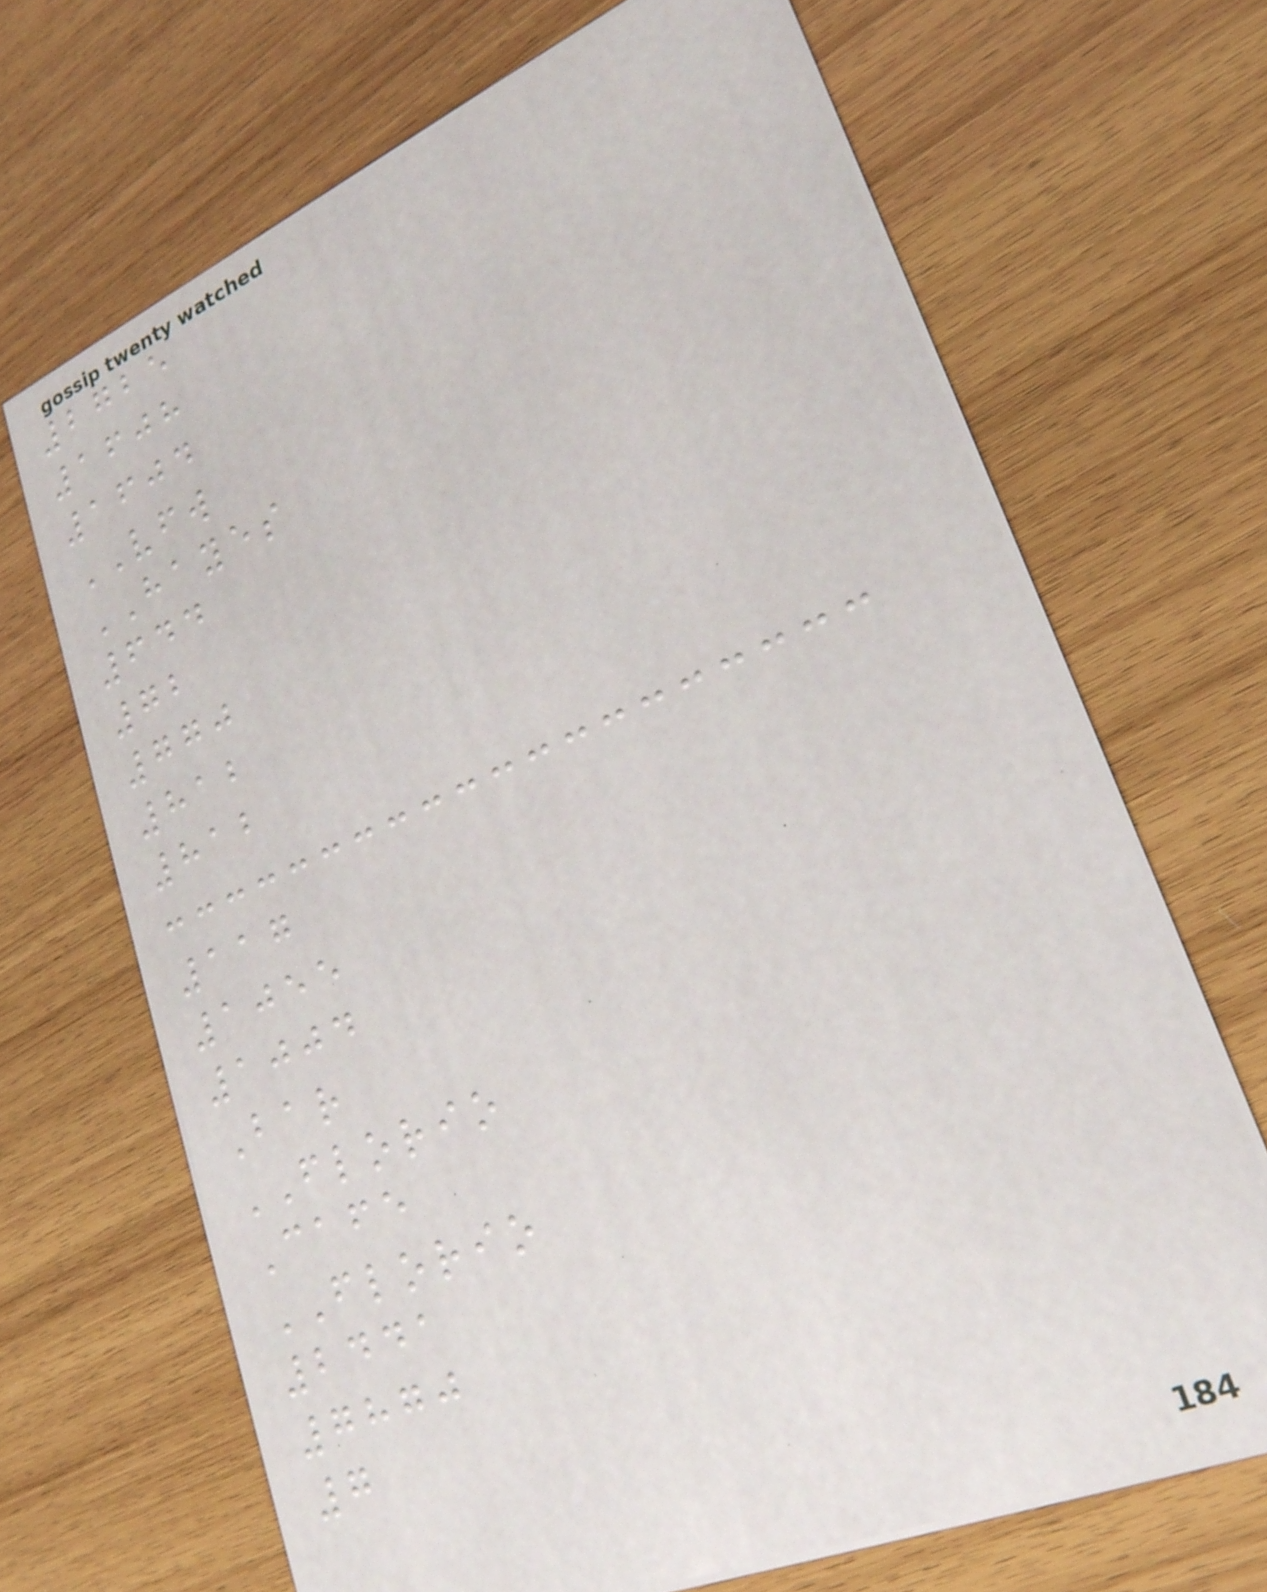2725
1608
1604
VFW
HAYES
644
72
770
812
812
117
1055
1004
Bar
FLORIO
Cafe
FLORIO
2441
7870
7
